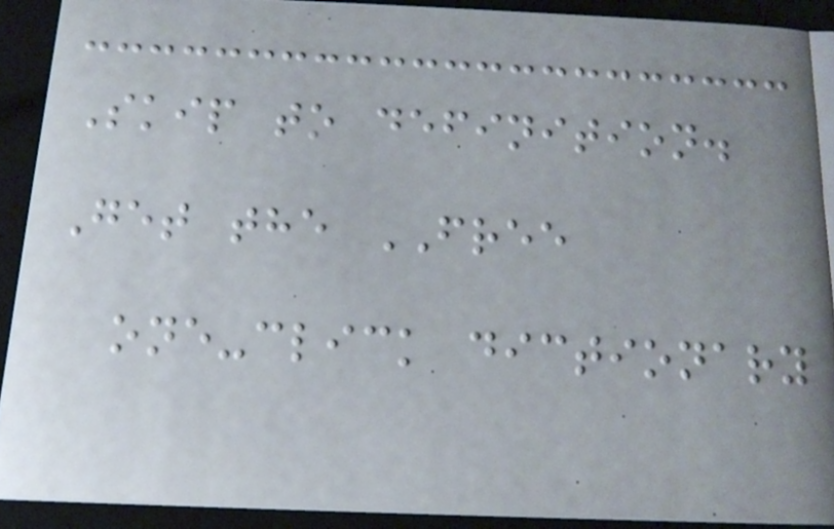Skip to definition.
Get the FREE
one-click dictionary
